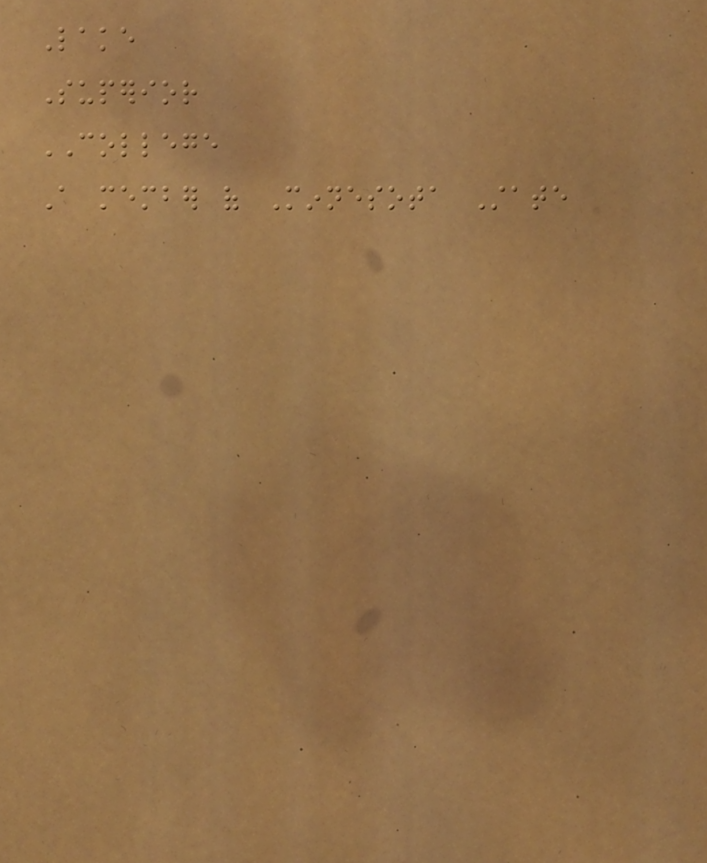Lake
Superior
COLLEGE
A member of Minnesota State
